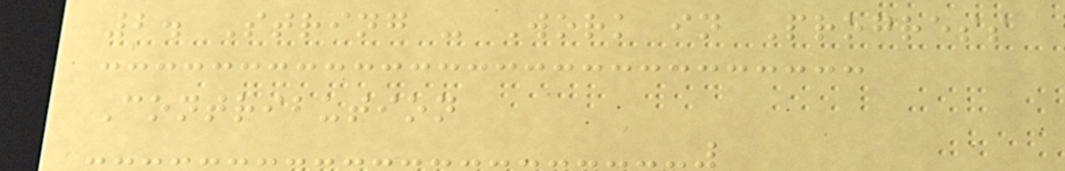2. String - Work in Progress
Contribution
